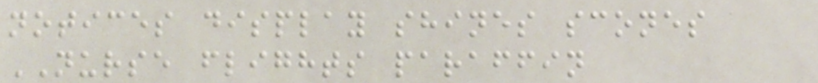notices display shines scones
NURSE flights paraffin
